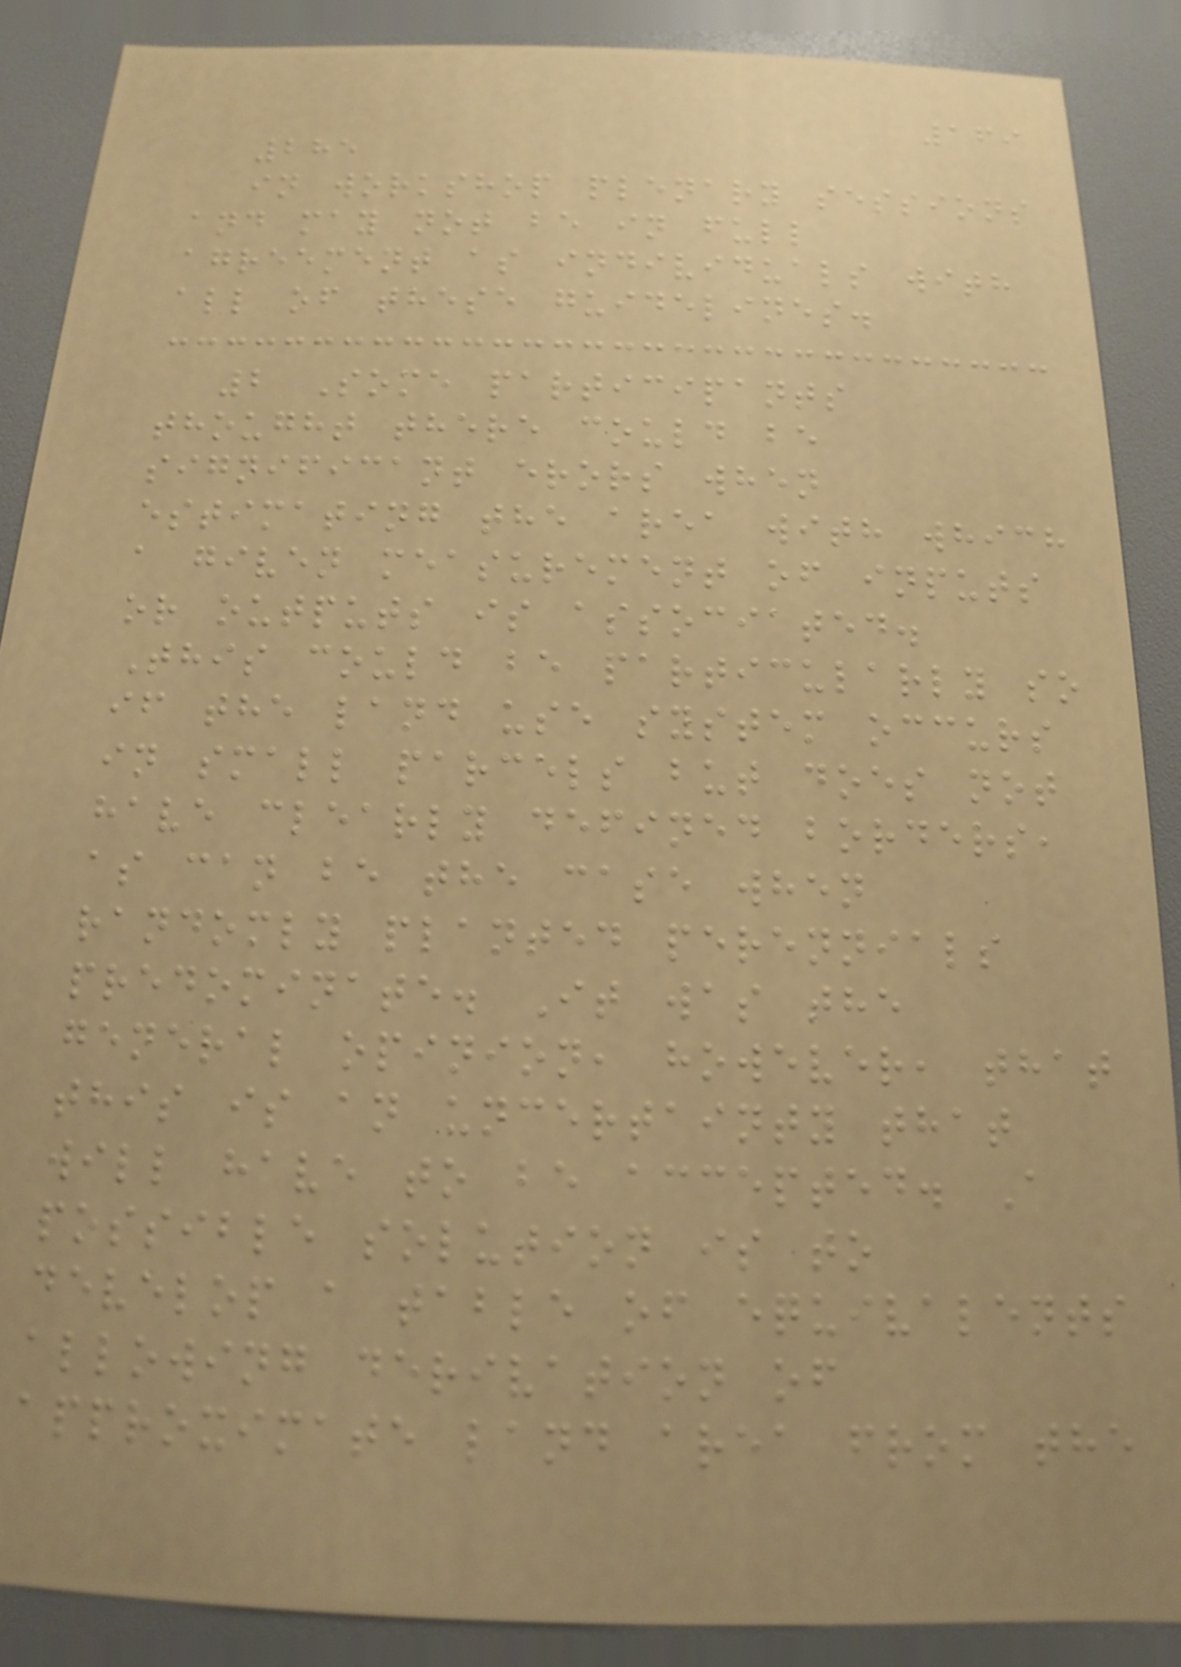169
285
in workshop plenary sessions
and may not be in full
agreement as individuals with
all of these guidelines.
2 Some participants
thought there could be
significant erors when
estimating the area with which
a given measurement of inputs
or outputs is associated.
This could be particularly so
if the land use system occurs
in small parcels but does not
have clearly defined borders,
as can be the case when
randomly planted perennials
predominate. It was the
general opinion, however, that
this is an uncertainty that
will have to be accepted. A
possible solution is to
develop a table of equivalents
allowing derivation of
approximate land area from the
